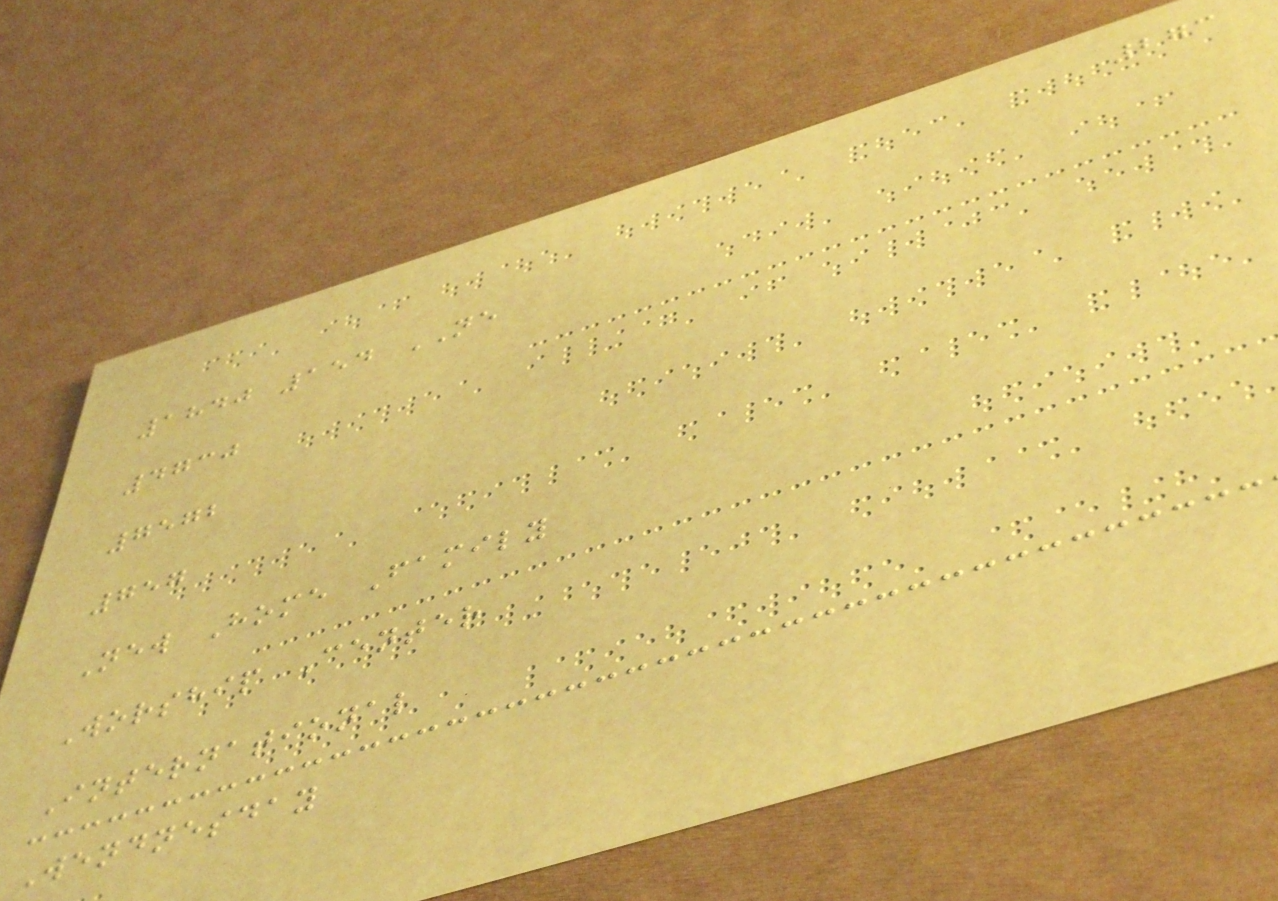273
1840 154 NE
4730
7572
757
New Home Family
Worship Center
International
Wendnesday
